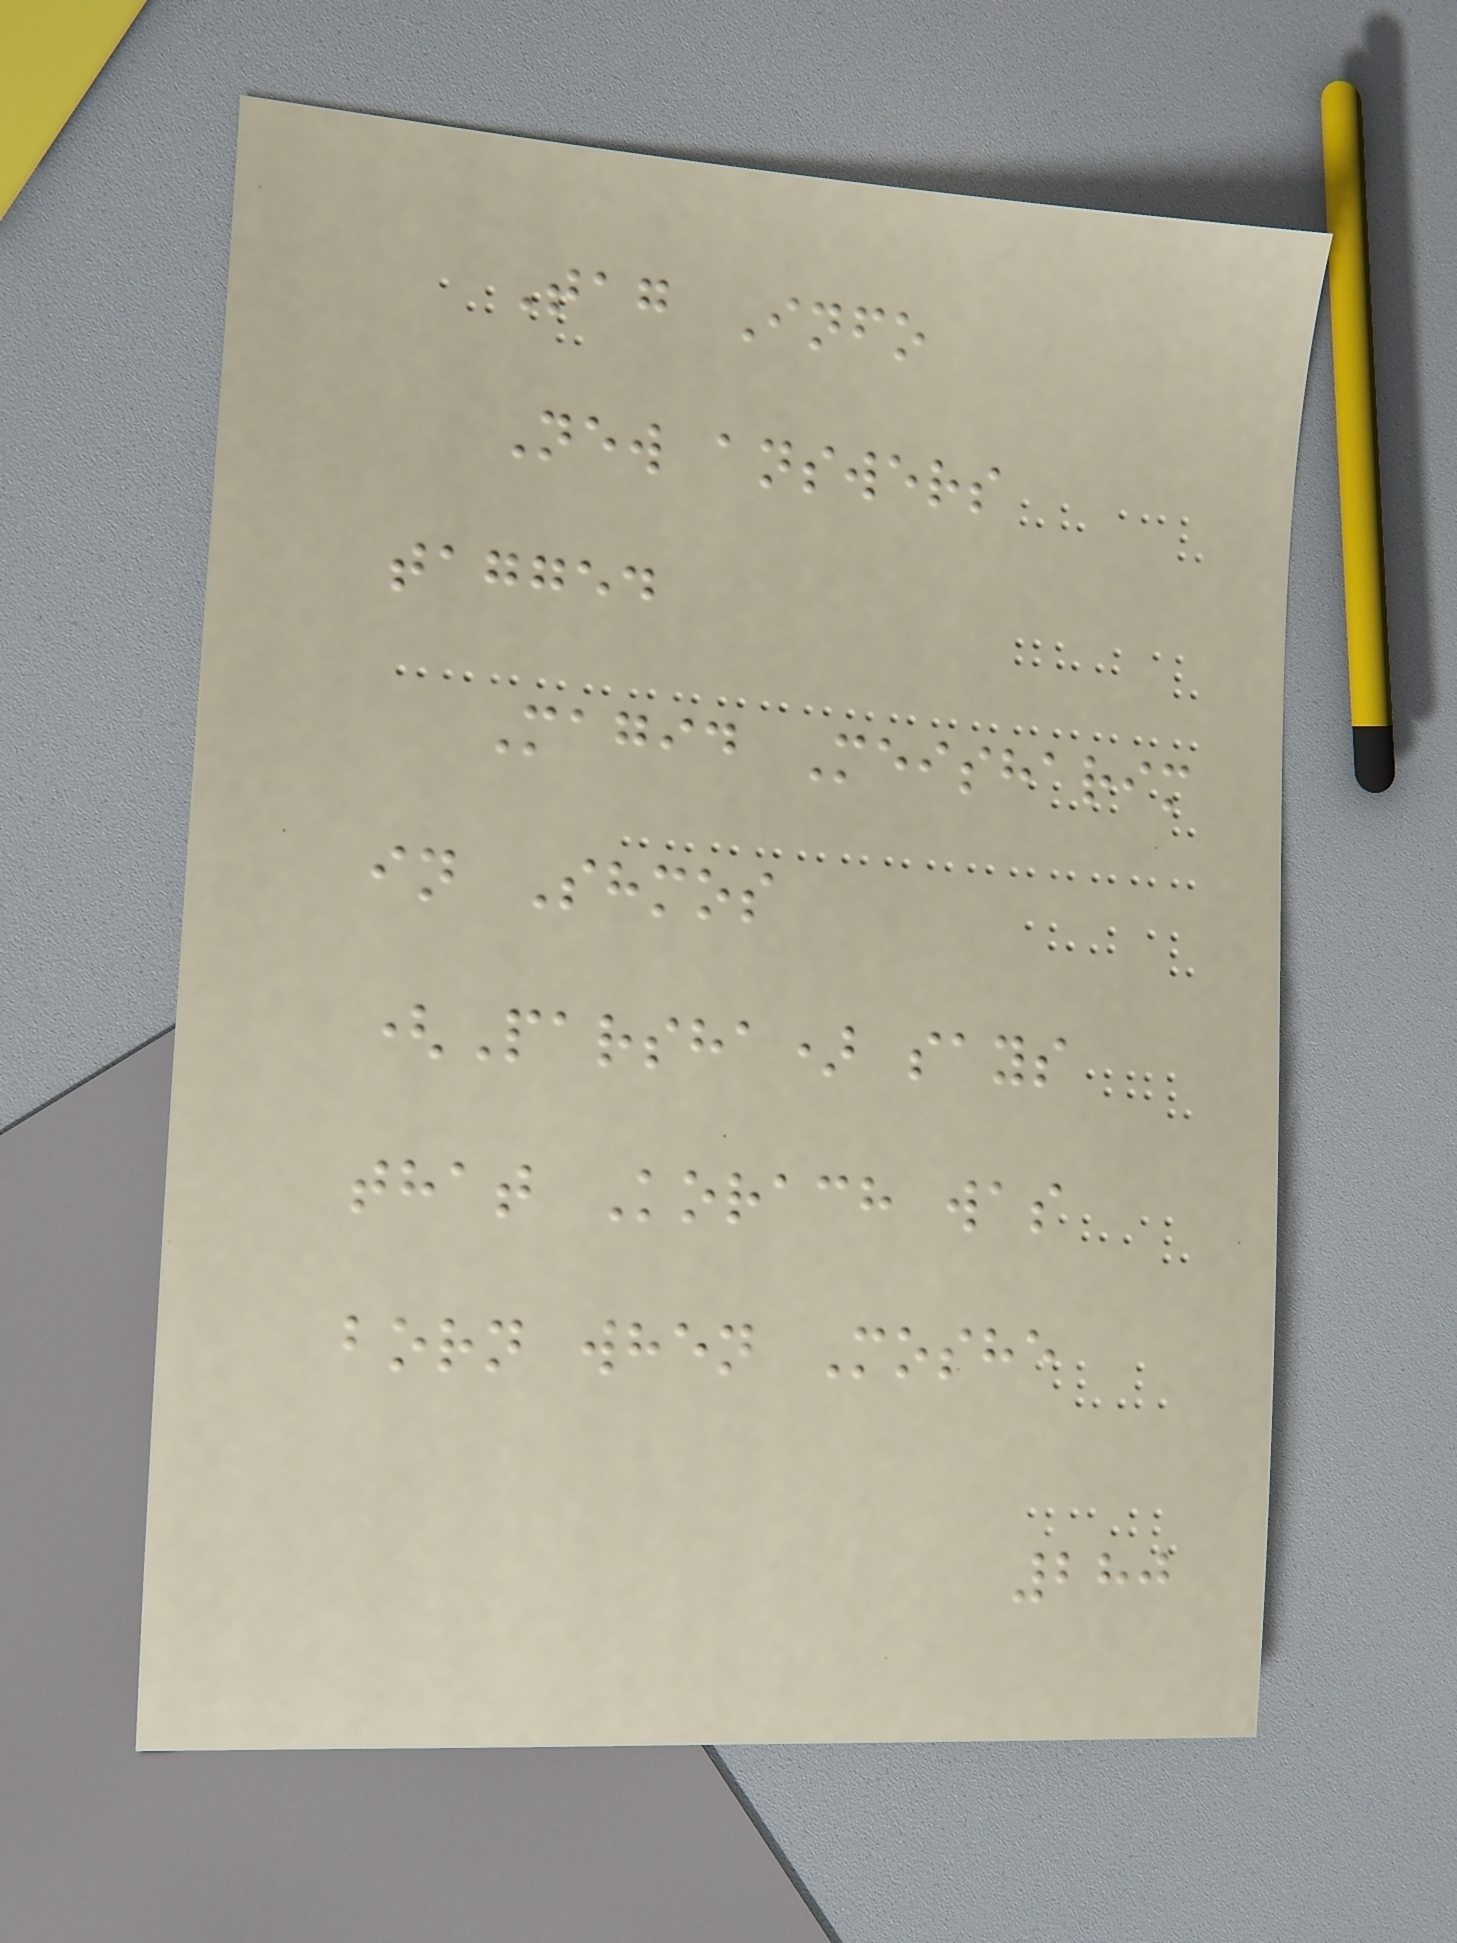Tag Info
New answers
tagged
Magid Meisharim
in Shmos
(Parsha) says
that Korach was
born when Moshe
280
